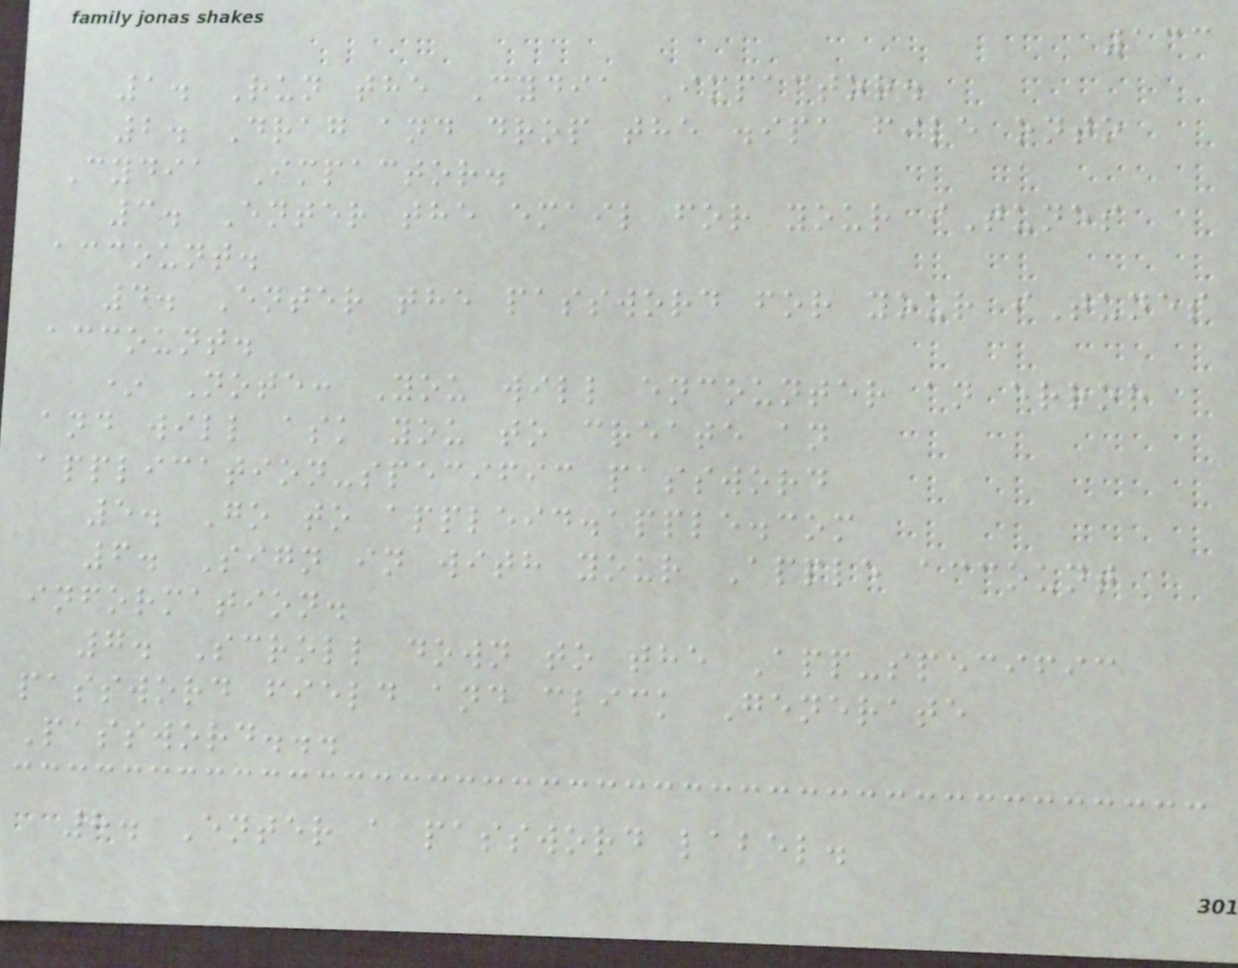133
1. Run the Cydia Impactor.
2. Drag and drop the .ipa file onto
Cydia Impactor.
3. Enter the email for your iTunes
account.
4. Enter the password for your iTunes
account.
* Note: You will encounter an error
and will ask you to create an
application-specific password
5. Go to appleid.apple.com
6. Sign in with your Apple account
information.
7. Scroll down to the App-specific
password field and click Generate
Password...
8. Enter a password label.
